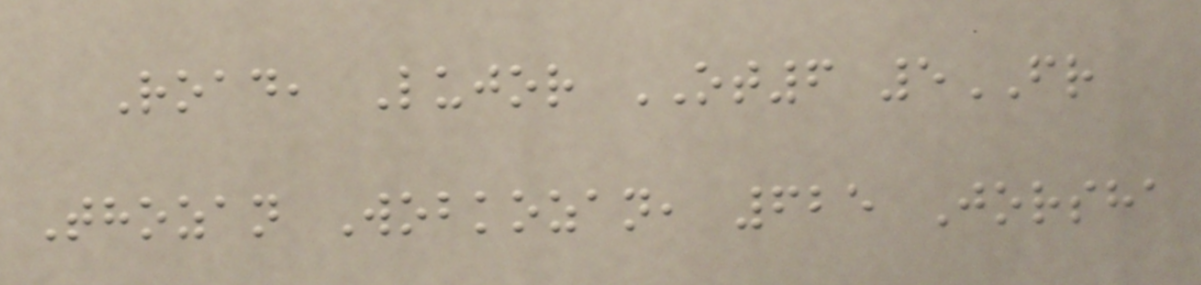Road, Lujor OT6 5FR
Thozan Wobkozan, 625 Jorsha
